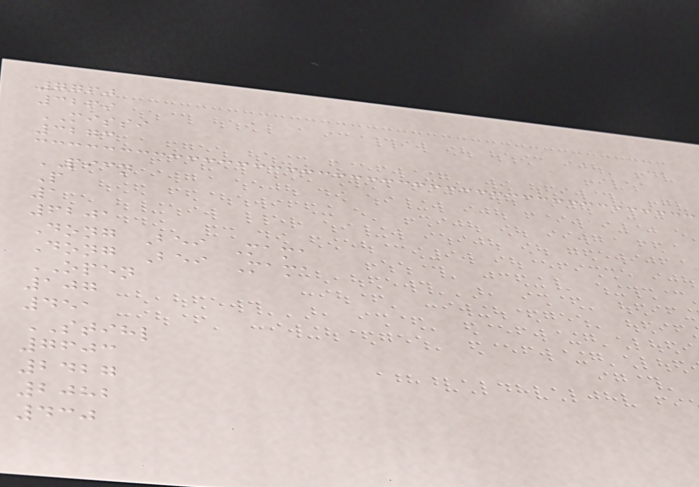7760
3269
MISSI
3273
PICN
P
1
6201
Dong Bei Mama
Dong Bei Mama
OPEN
107
451
STIHL
7603
2427
2082
430
